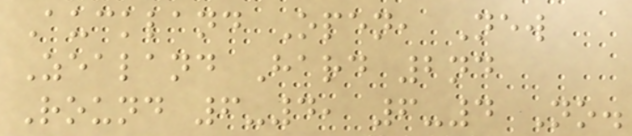Auckland Open, New
Zealand Hard 2nd
Round 6-4, 6-4 No.
